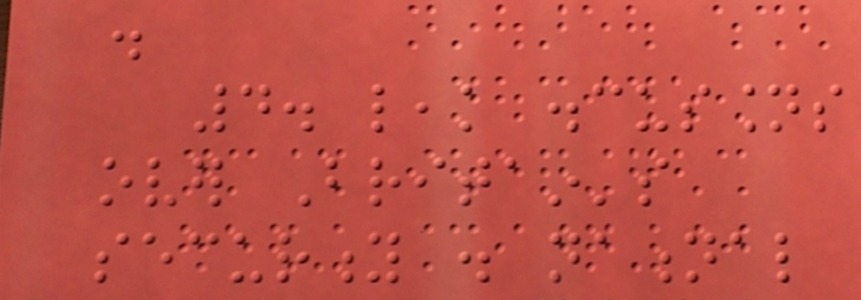.
4. leak discussions
over Britain's
security . national
